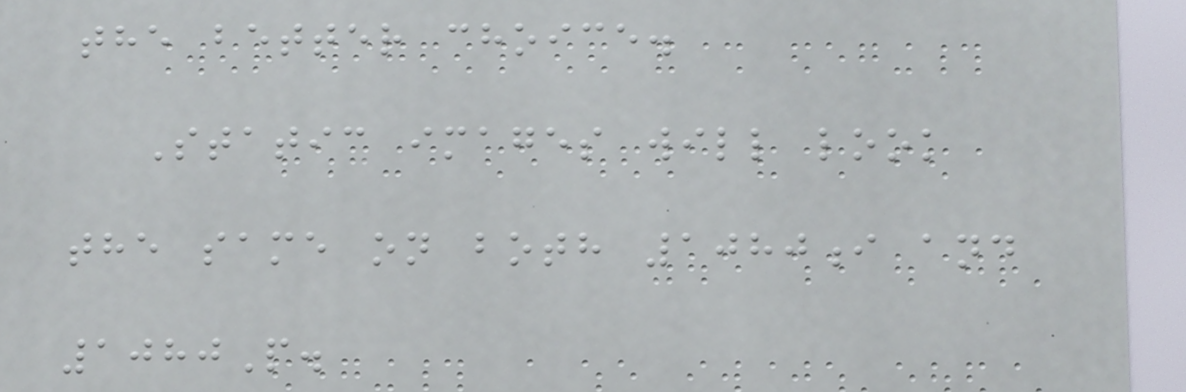the better choice.
Static images will look
the same on both 1080i and
1080P.
